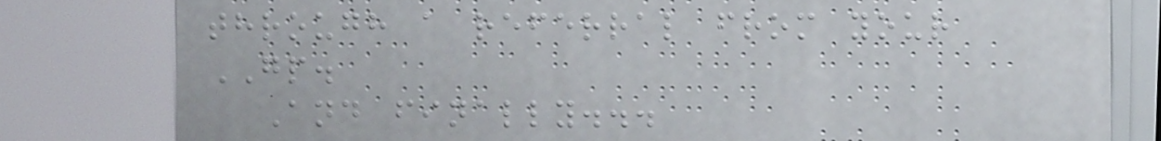through a referral from your
GP.
And finally...
